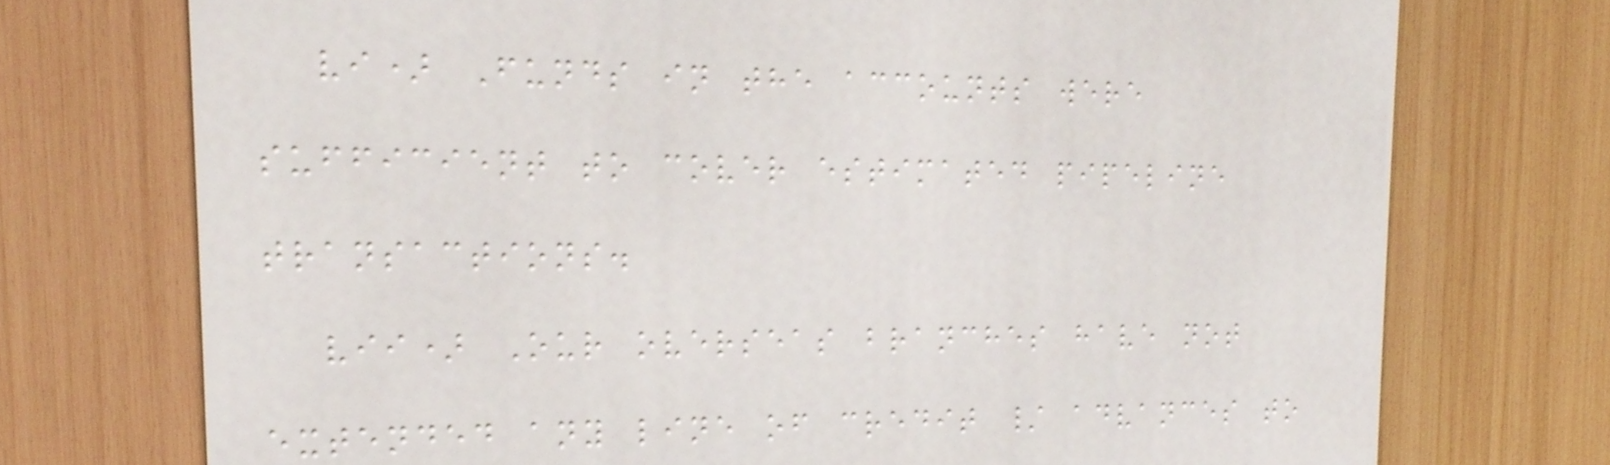vi) Funds in the accounts were
sufficient to cover estimated pipeline
transactions.
vii) Our overseas branches have not
extended any line of credit / advances to
